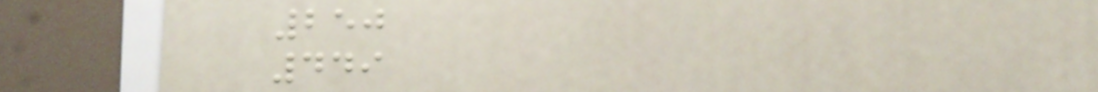250
449
